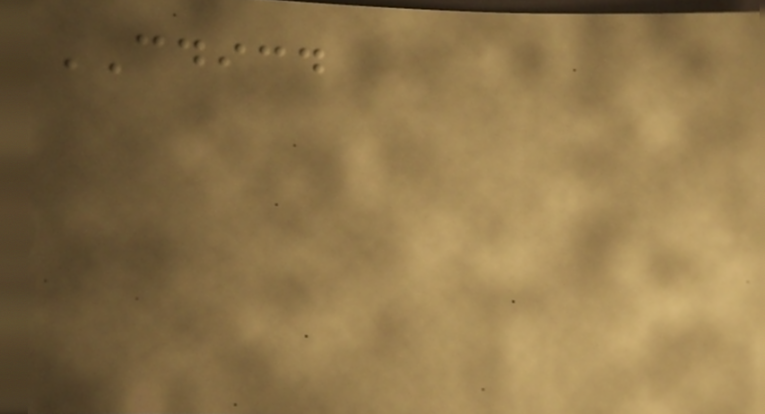CDICD
